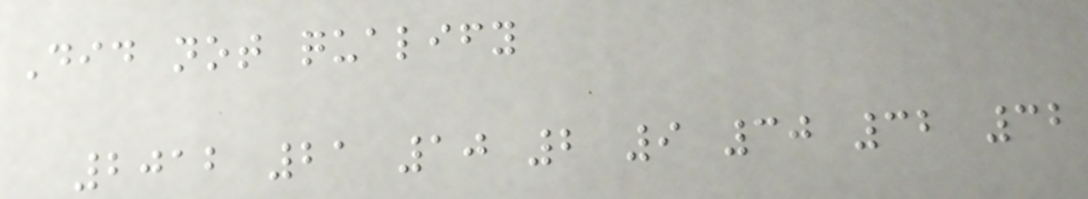Did not qualify
2012 21 10 2 9 30 32 32
